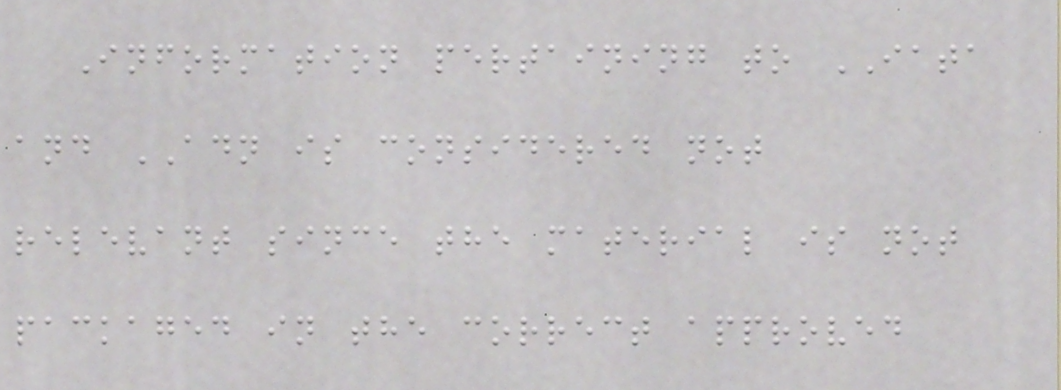Information pertaining to IATA
and ADN is considered not
relevant since the material is not
packaged in the correct approved
